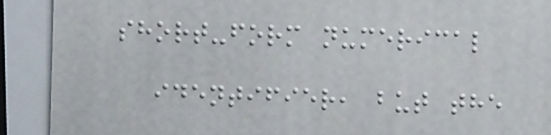short-form numerical
identifier, but the
